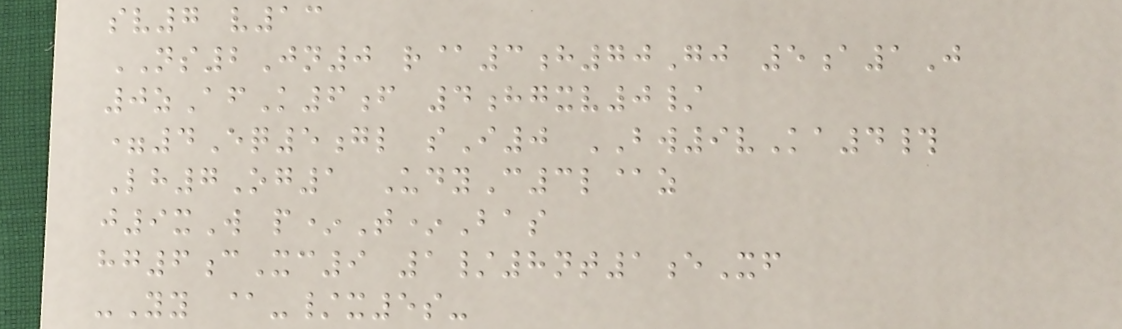sv7 v13
NS2Jn0 r@3h70Gj 5a1J
0zAfK6f 4hgxv0/
=4Eq5gl sI0 BW9vKa4#
Lh7Og1 UdyC3l@z
j9xW p*T*Bas
hg6cXc9 1/8nt1eXf
-Yy @-/x5s-
